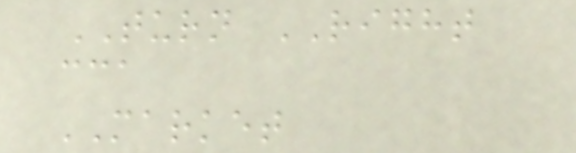TURN RIGHT
cca
MARKET
